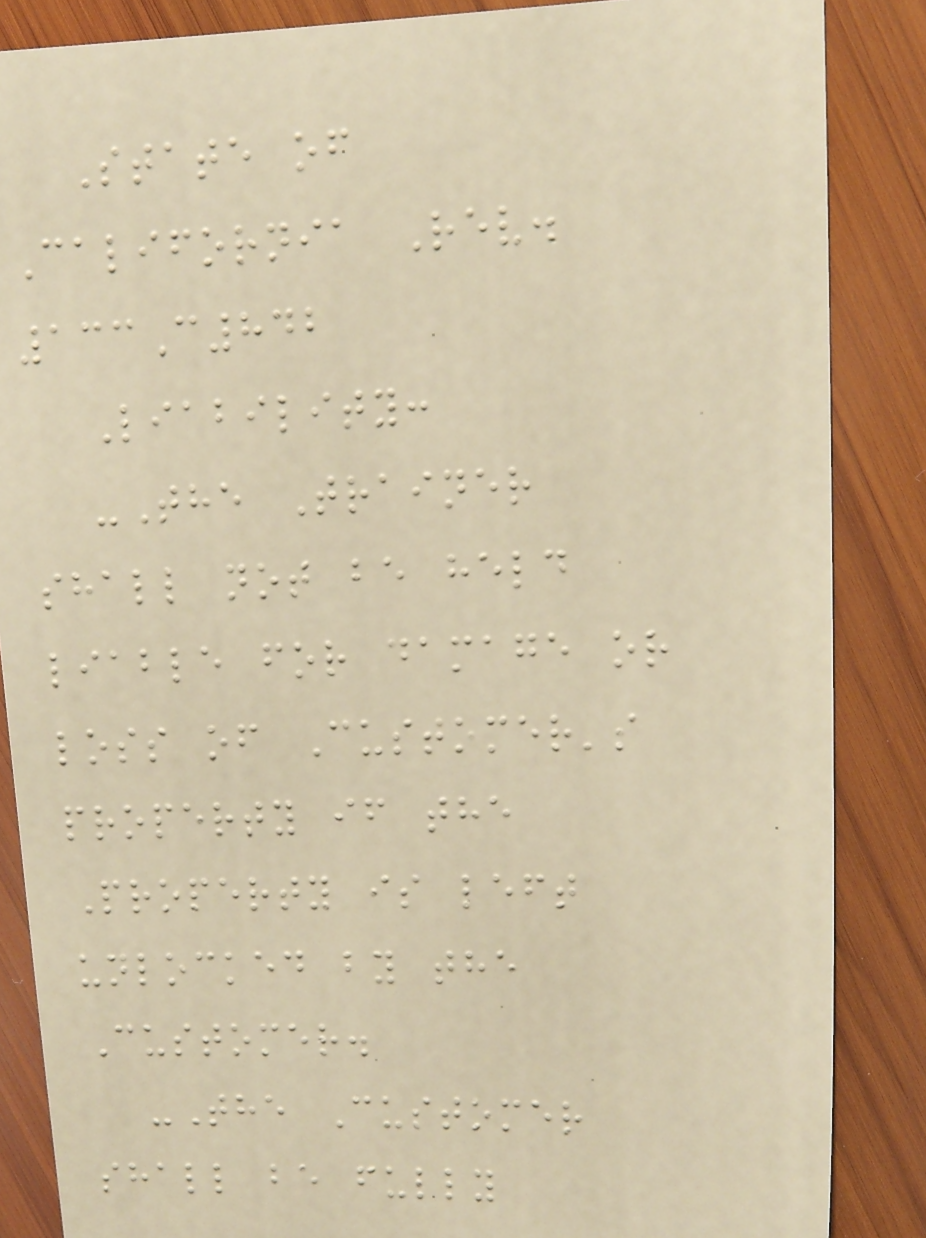State of
California Rev.
133C842
Liability:
-The Trainer
shall not be held
liable for damage or
loss of Customer's
property if the
Property is left
unlocked by the
Customer.
-The Customer
shall be fully
